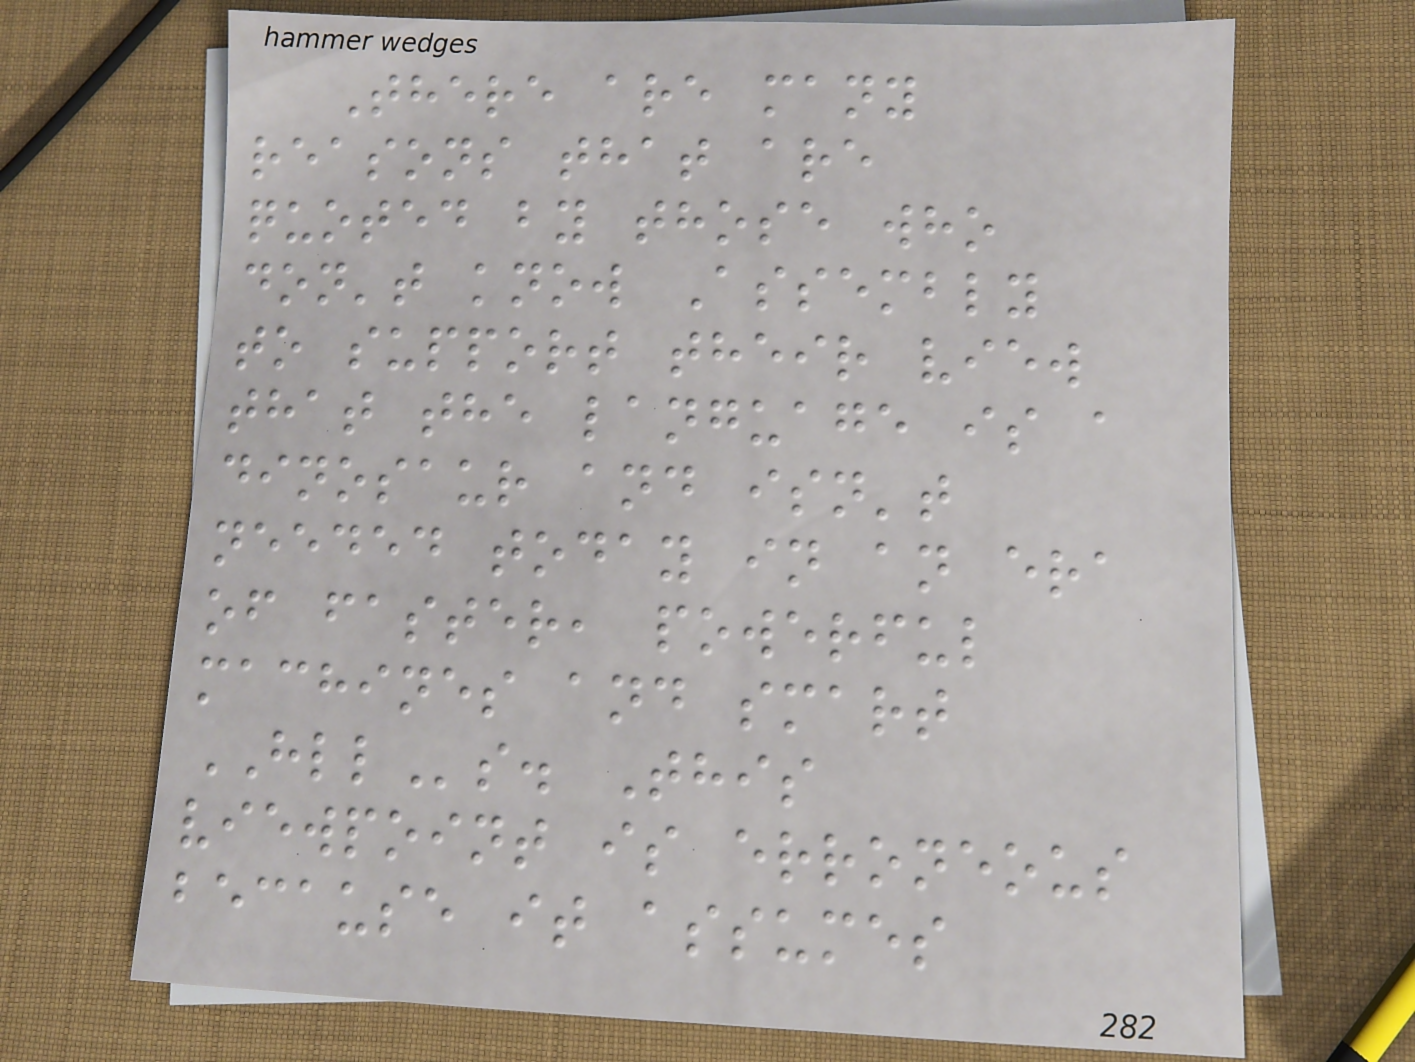There are many
reasons that are
quoted by those who
don't know Assembly
to support their view
that the language is a
dinosaur and isn't
needed today in an era
of faster, powerful
machines and smart
HLLs. This
viewpoint is erroneous
because it assumes
